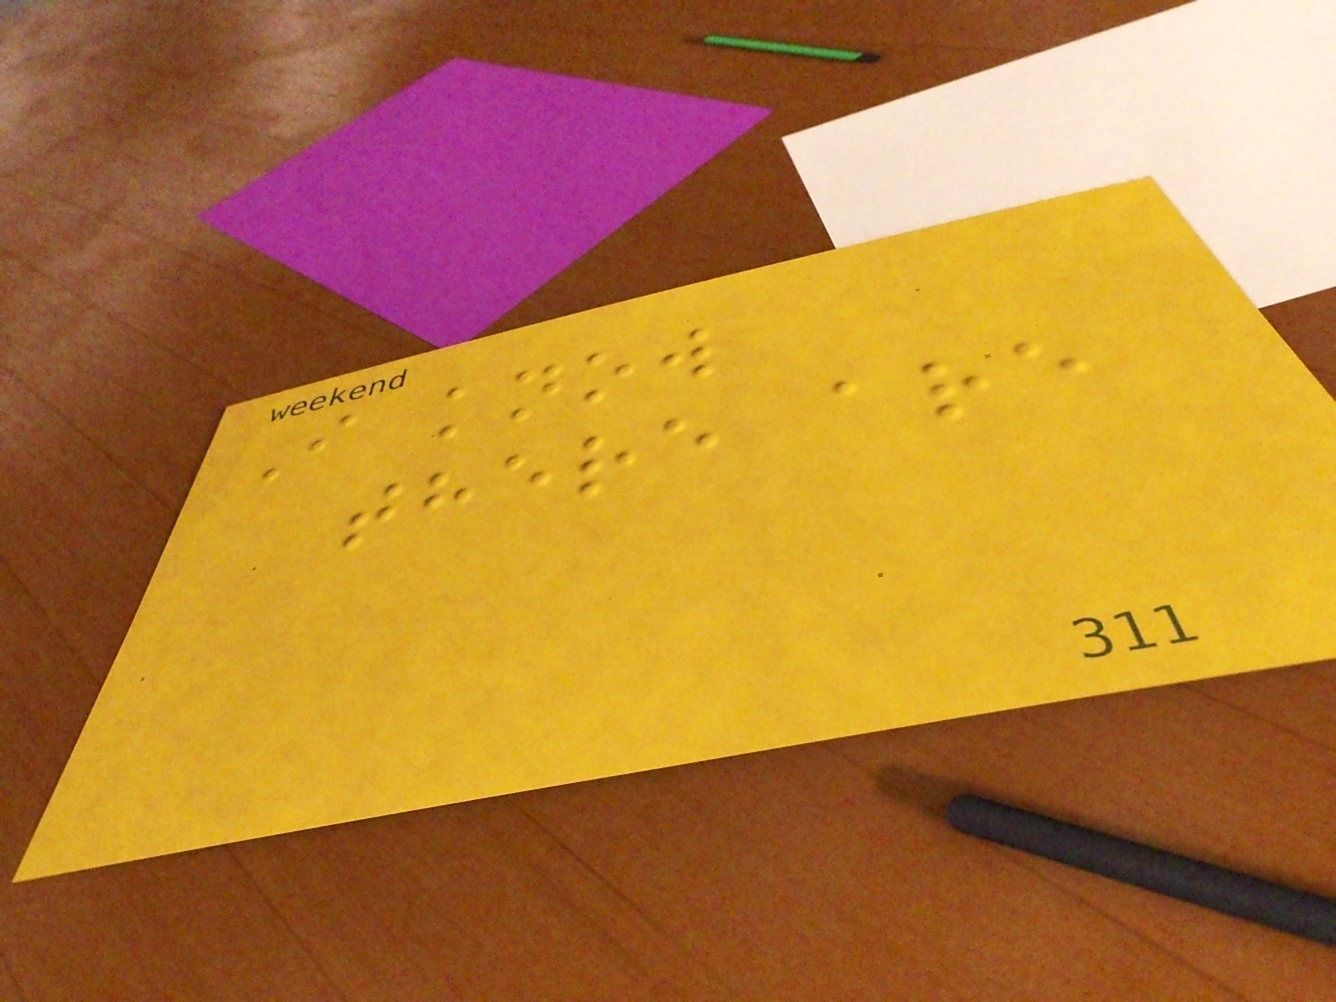I know
there are
